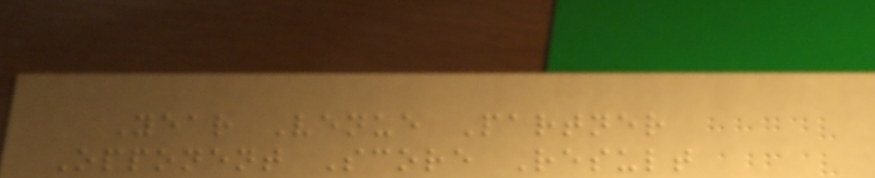Year Venue Partner
Opponent Score Result
